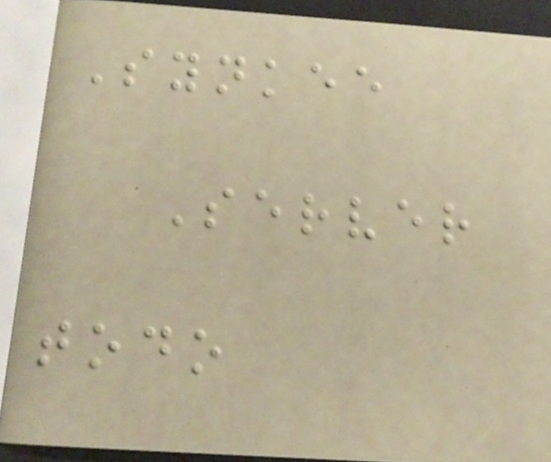Synkee
Server
todo
